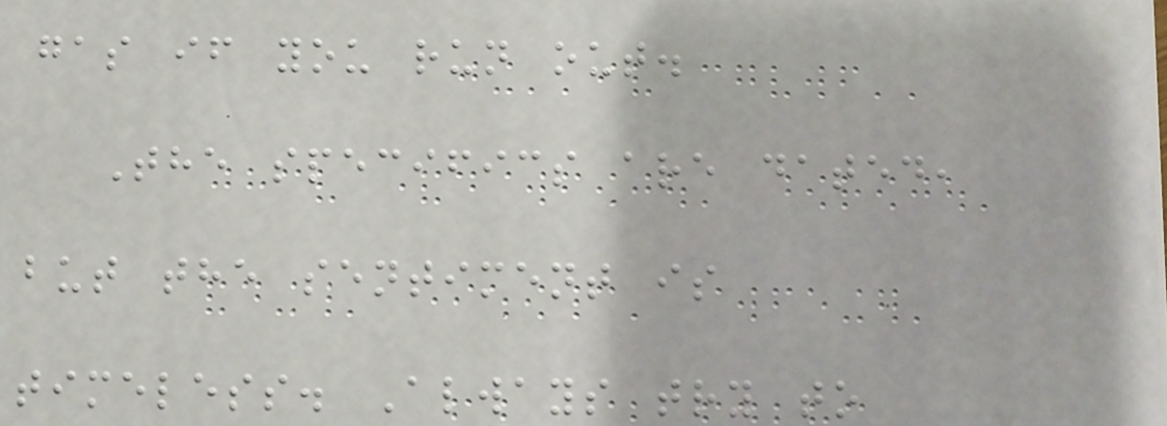gas if you run out.
The specifics are dated,
but the sentiment is
timeless. Always try to
